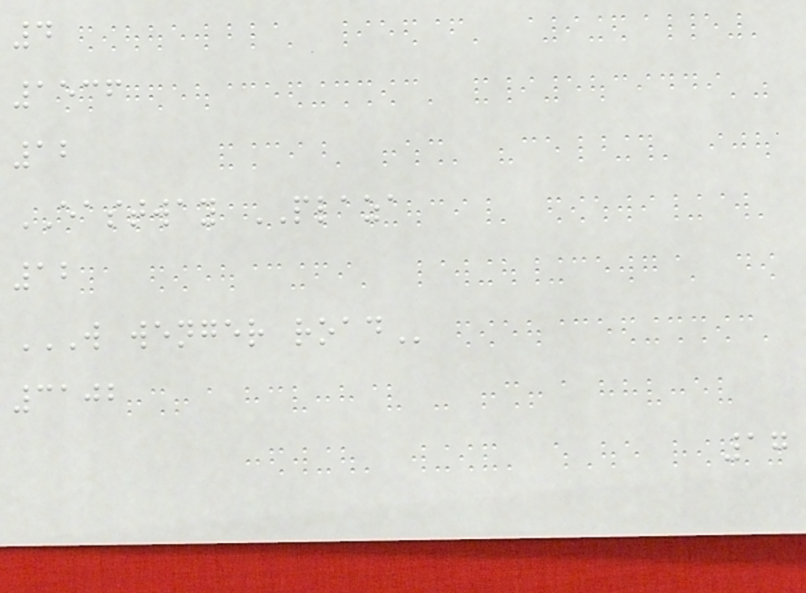4
1536
12
EASTWAY PLAZA
12
W WENGER ROAD
3102
17
